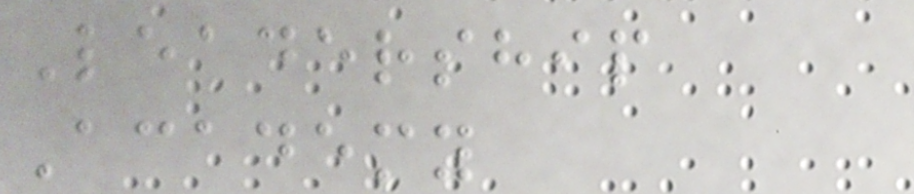Leadership
Academy
